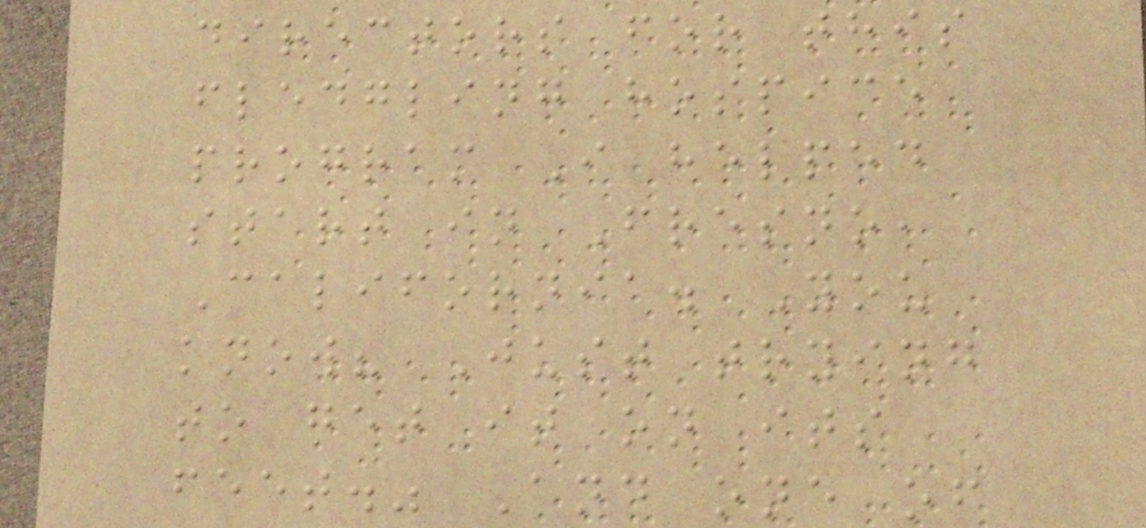directors for this
fledgling hospice
program I helped
start in Fresno,
California. You
know? Just trying
to get it on its
feet." And one of
